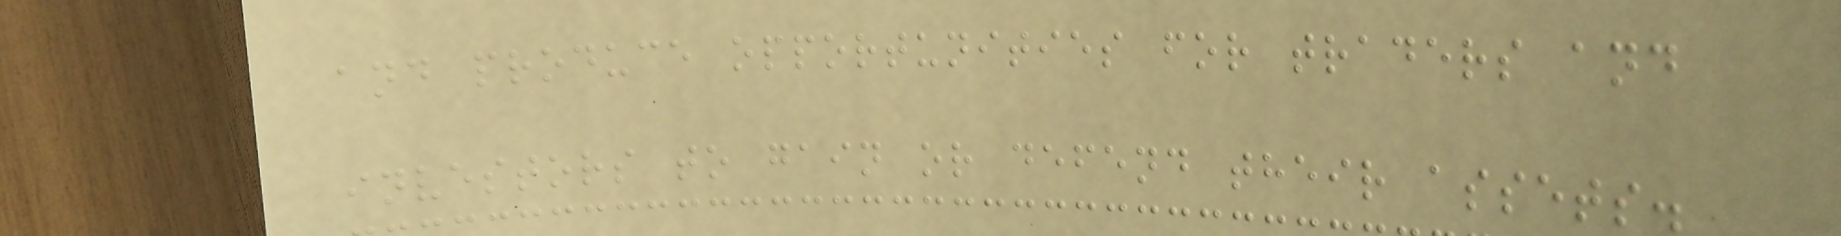and produce opportunities for traders and
investors to gain or defend their assets.
